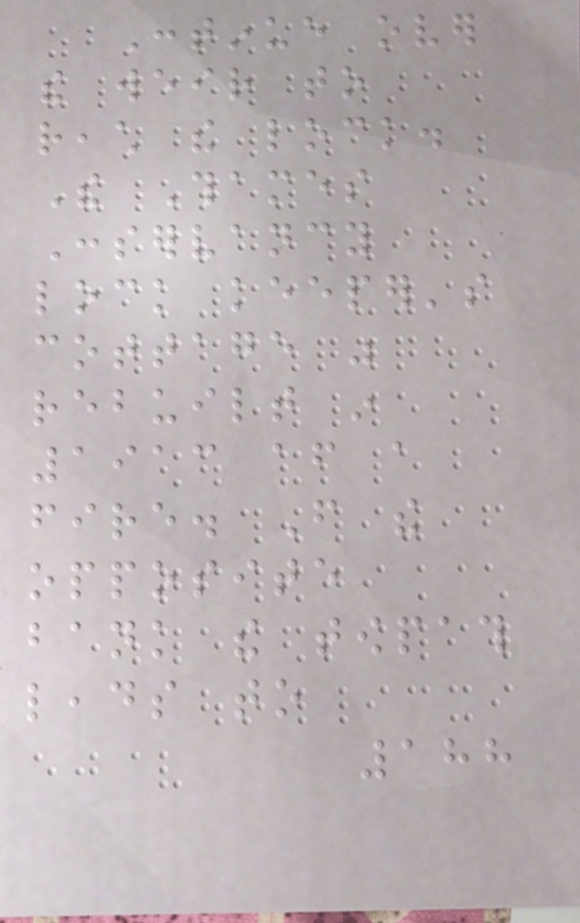Continue over
the weir to
reach the lock.
The Thames
Conservancy
lock keeper's
cottage was
rebuilt in
1913 after a
fire. From the
opposite
bank the towpath
leads to
188
